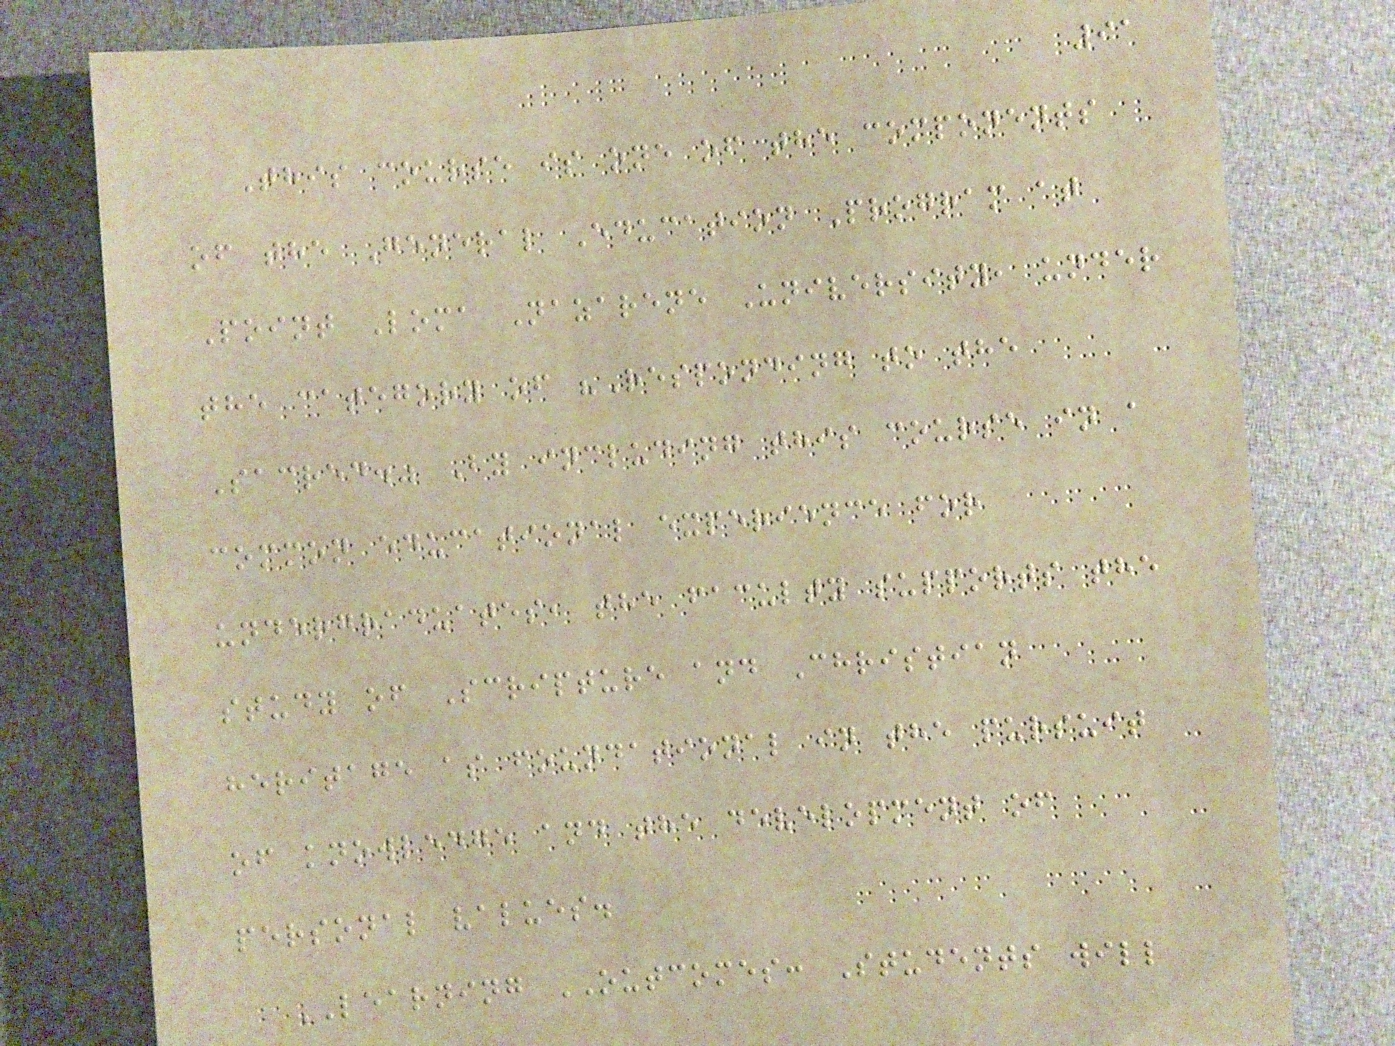91
This course is one of the components
of the General Education Program at
Point Loma Nazarene University, under
the category of "Responding to the
Sacred." By including this course in a
common educational experience for
undergraduates, the faculty supports the
study of Scripture and Christian
heritage as foundational in the pursuit
of knowledge and the development of
personal values.
LEARNING OUTCOMES: Students will
